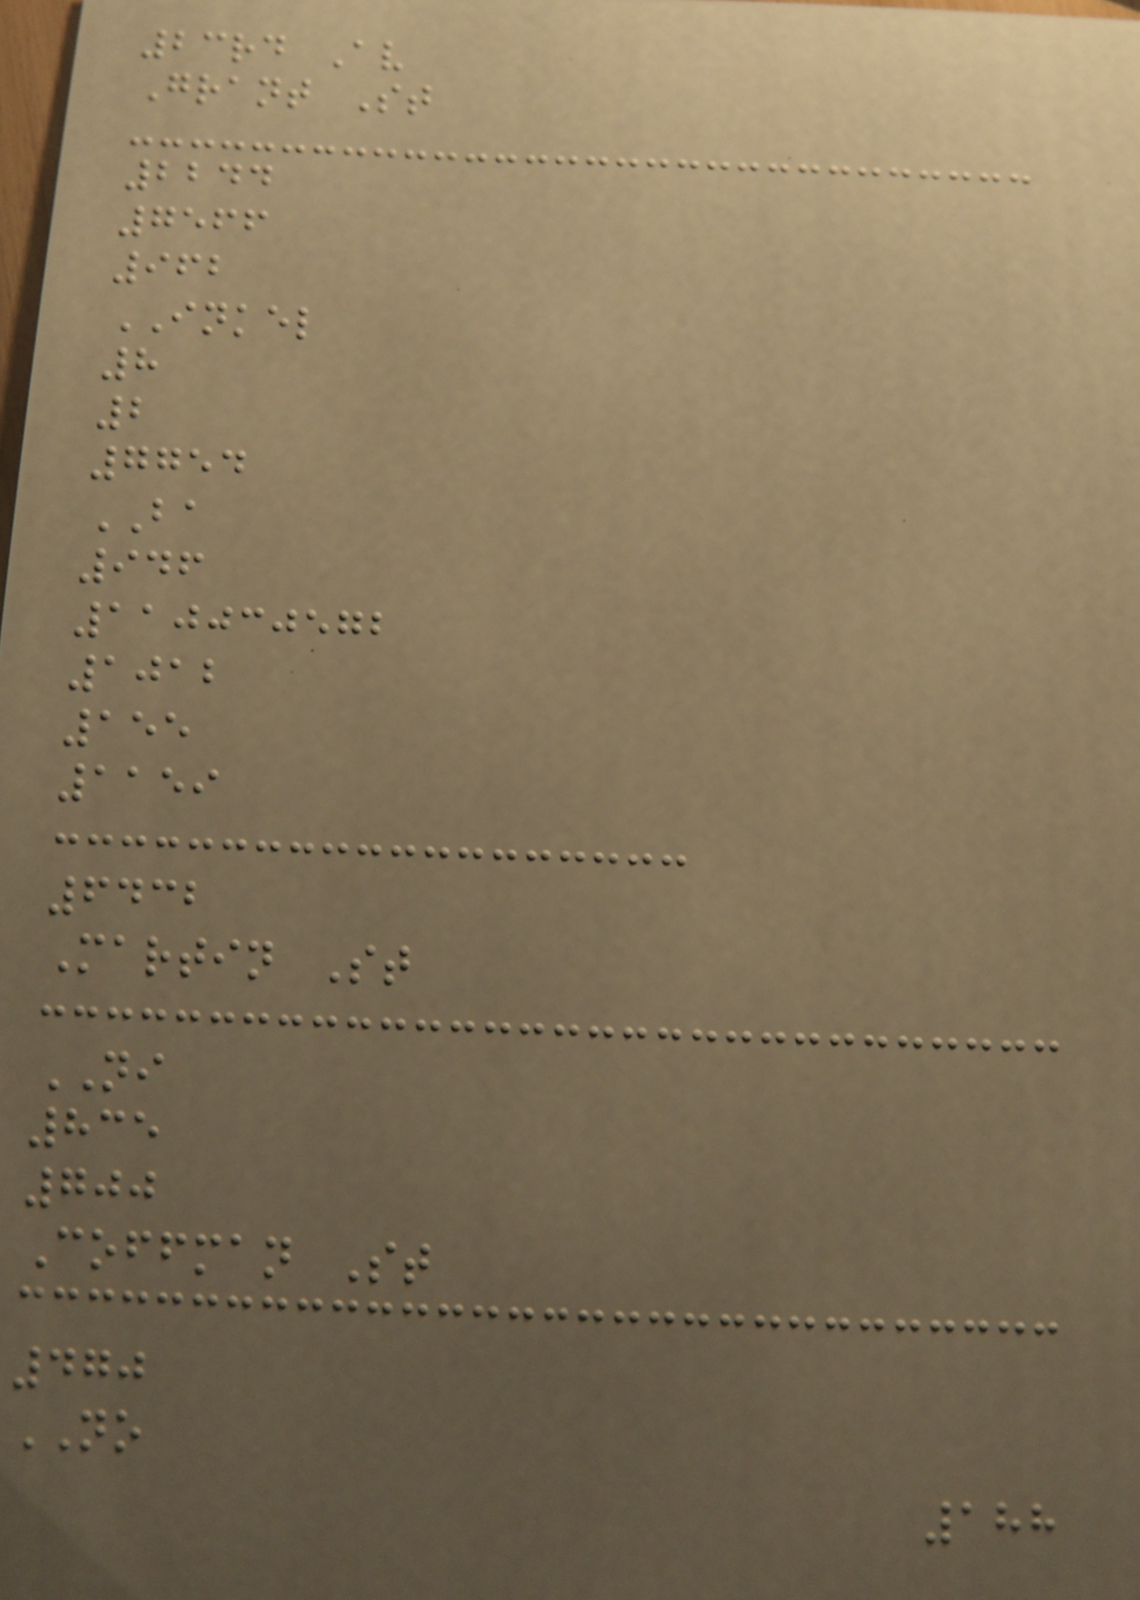23rd Av
Grant St
2244
7566
962
INKEL
8
2
7754
BA
946
110030572
1012
155
1159
6432
Martin St
NI
835
700
Coffman St
470
NO
188
